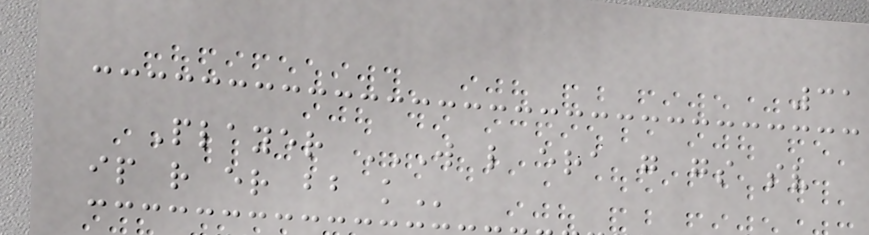31
Player W L ERA G GS SV
IP R ER BB K
